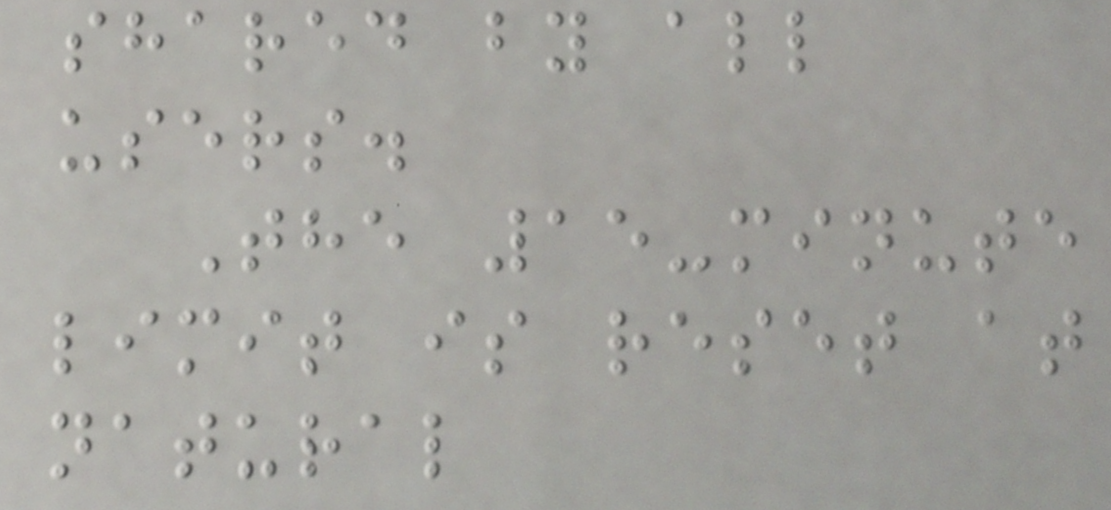shared by all
users.
The 15-minute
limit is reset at
natural
